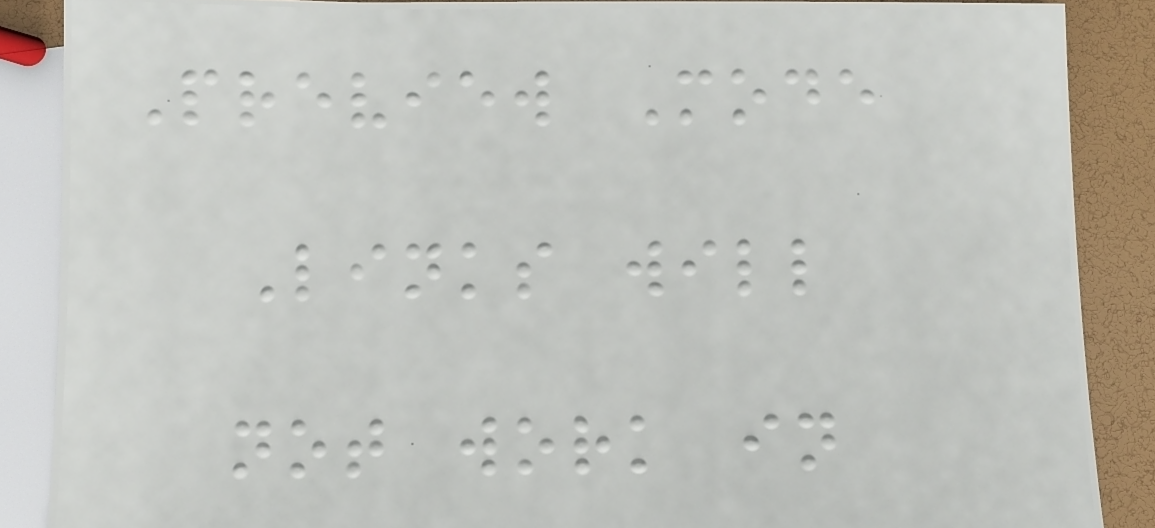Preview Mode
Links will
not work in
